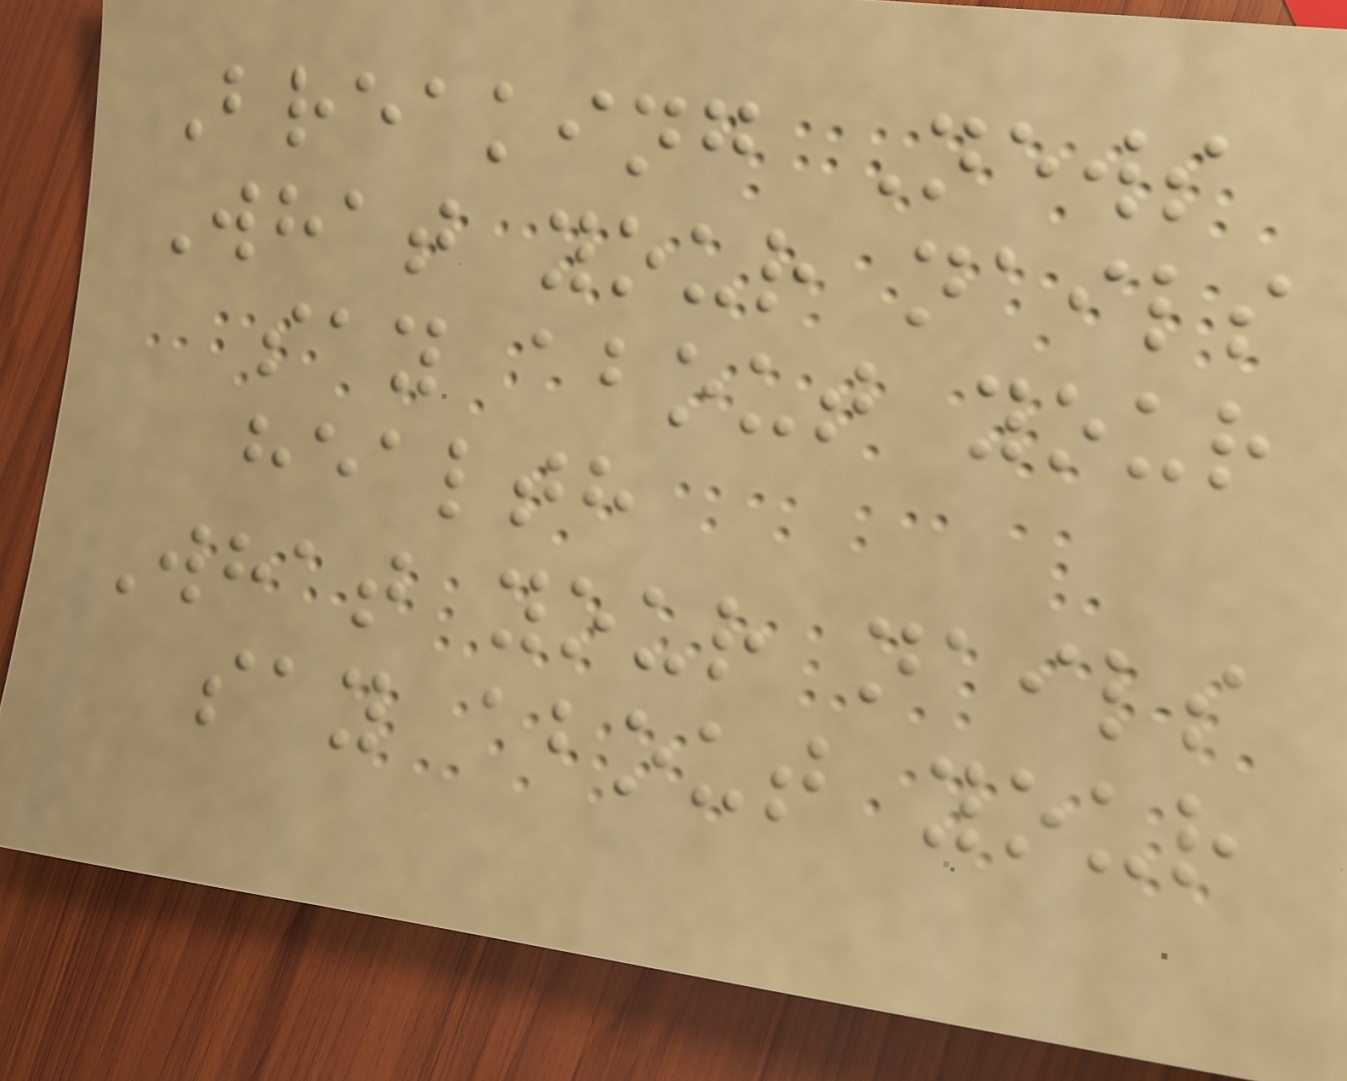Breaking News
What your nails
say about your
health
What your nails
say about your
